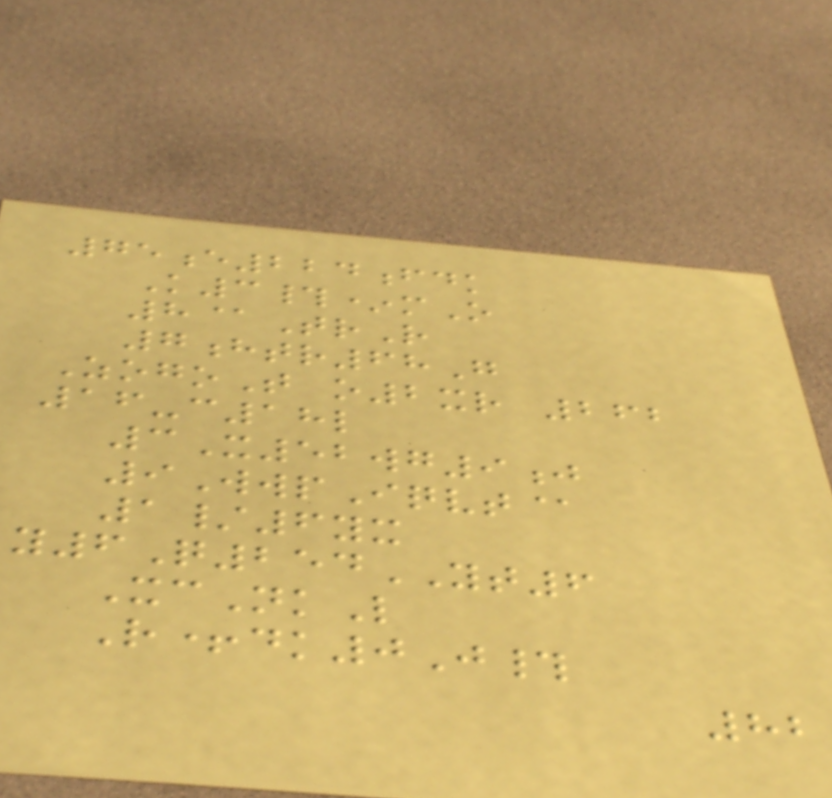75e224fdk
K3#*mO
8@TrR
7htr68G
ZogoT o2xr 262
16-c18l
3X52wg9j
9WwpIqvt@
1/6yx
y6Q254YT6
XcNkL
R+dk0J#
82
